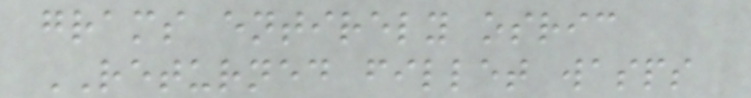grams entirely osric
RETURNED fillet wasps
